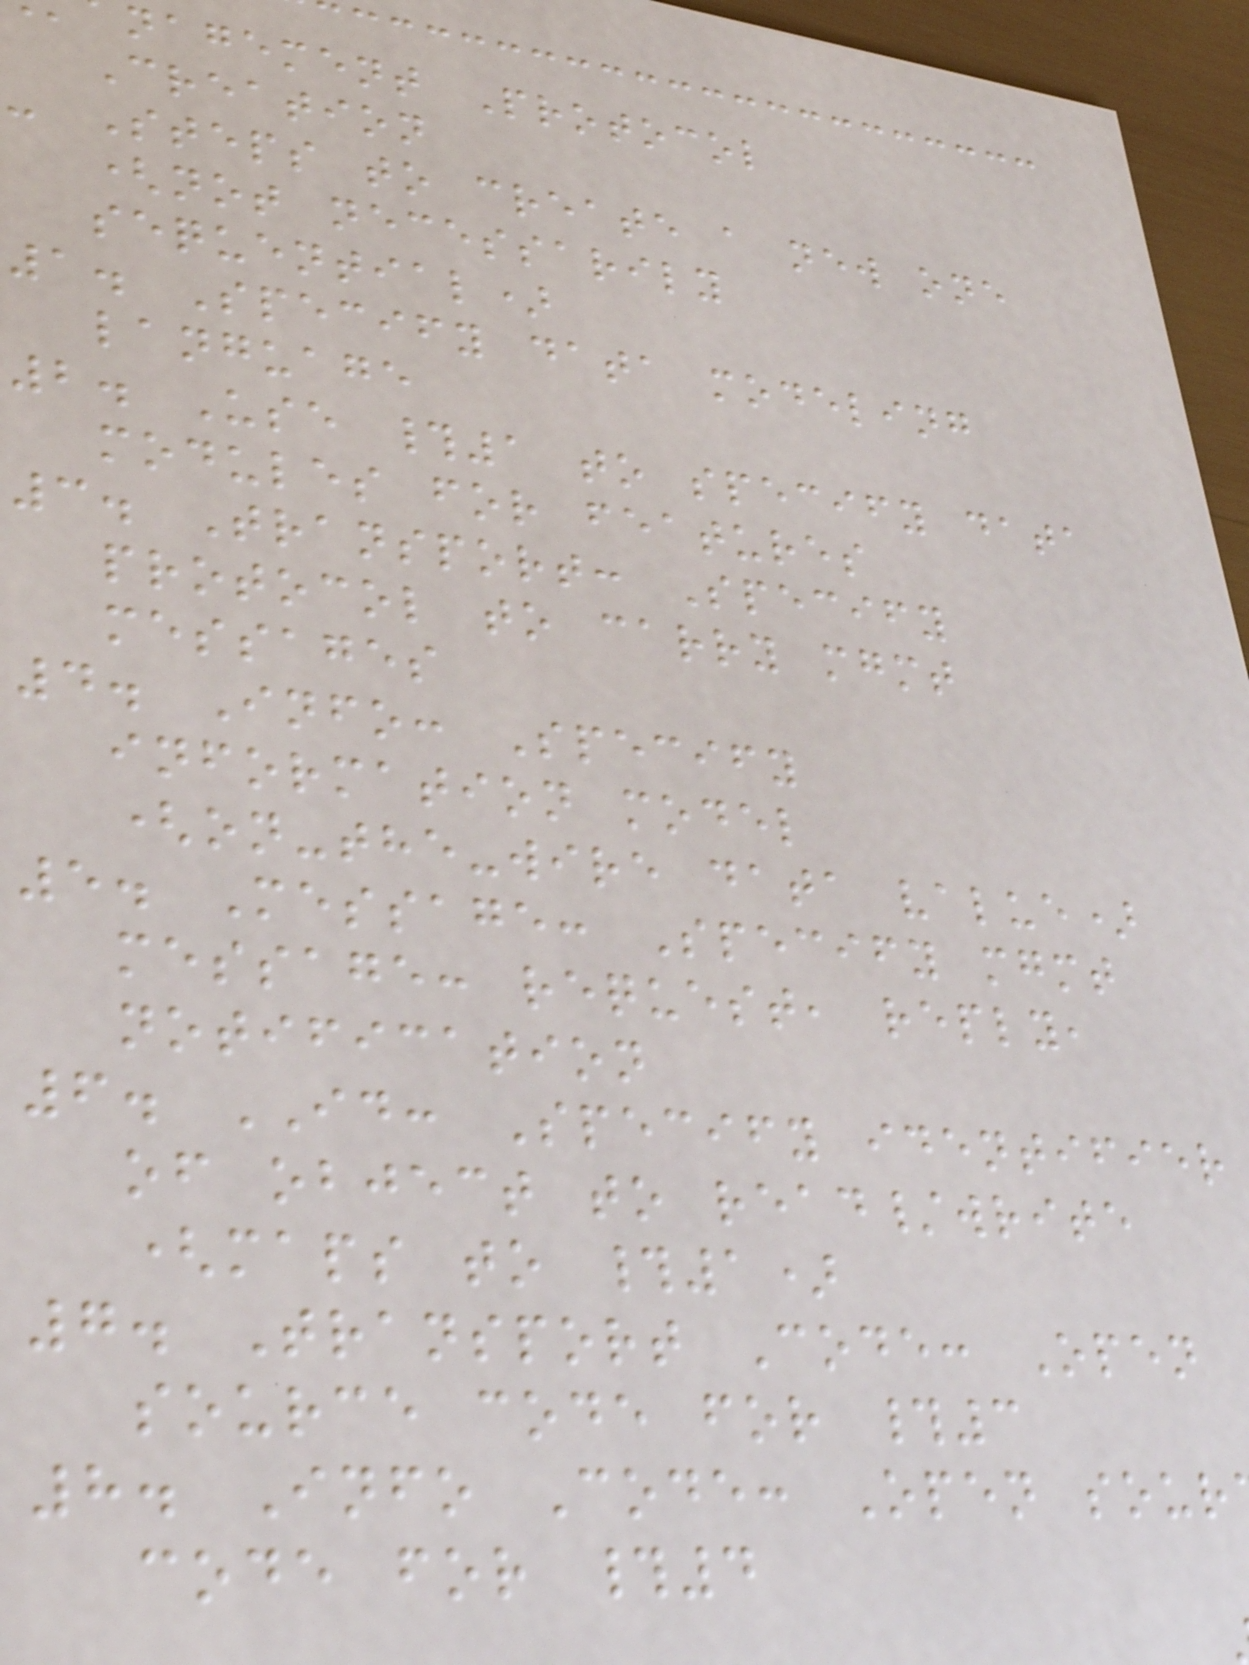nagement Protocol
Creation
- Steps to create a new one
(not necessarily
sequential)
1. Specify data modeling
language
2. Use #1 to specify data
modules for features
3. Transport: Specify
protocol to carry mgmt
messages
4. Info: Specify
information model
(on-the-wire data value)
5. Message: Specify mgmt
message: request, reply,
notification
6. ID: Specify identifier
of object to read/write
(maps to #1)
7. Transport Code: Open
source code for #3
8. Info Code: Open sour
code for #4
